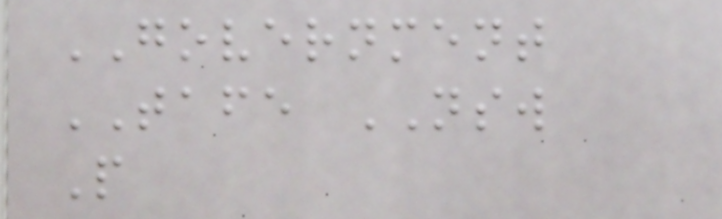GOVERNMENT
TAFE NSW
P
